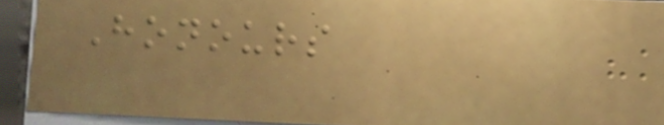Honours
